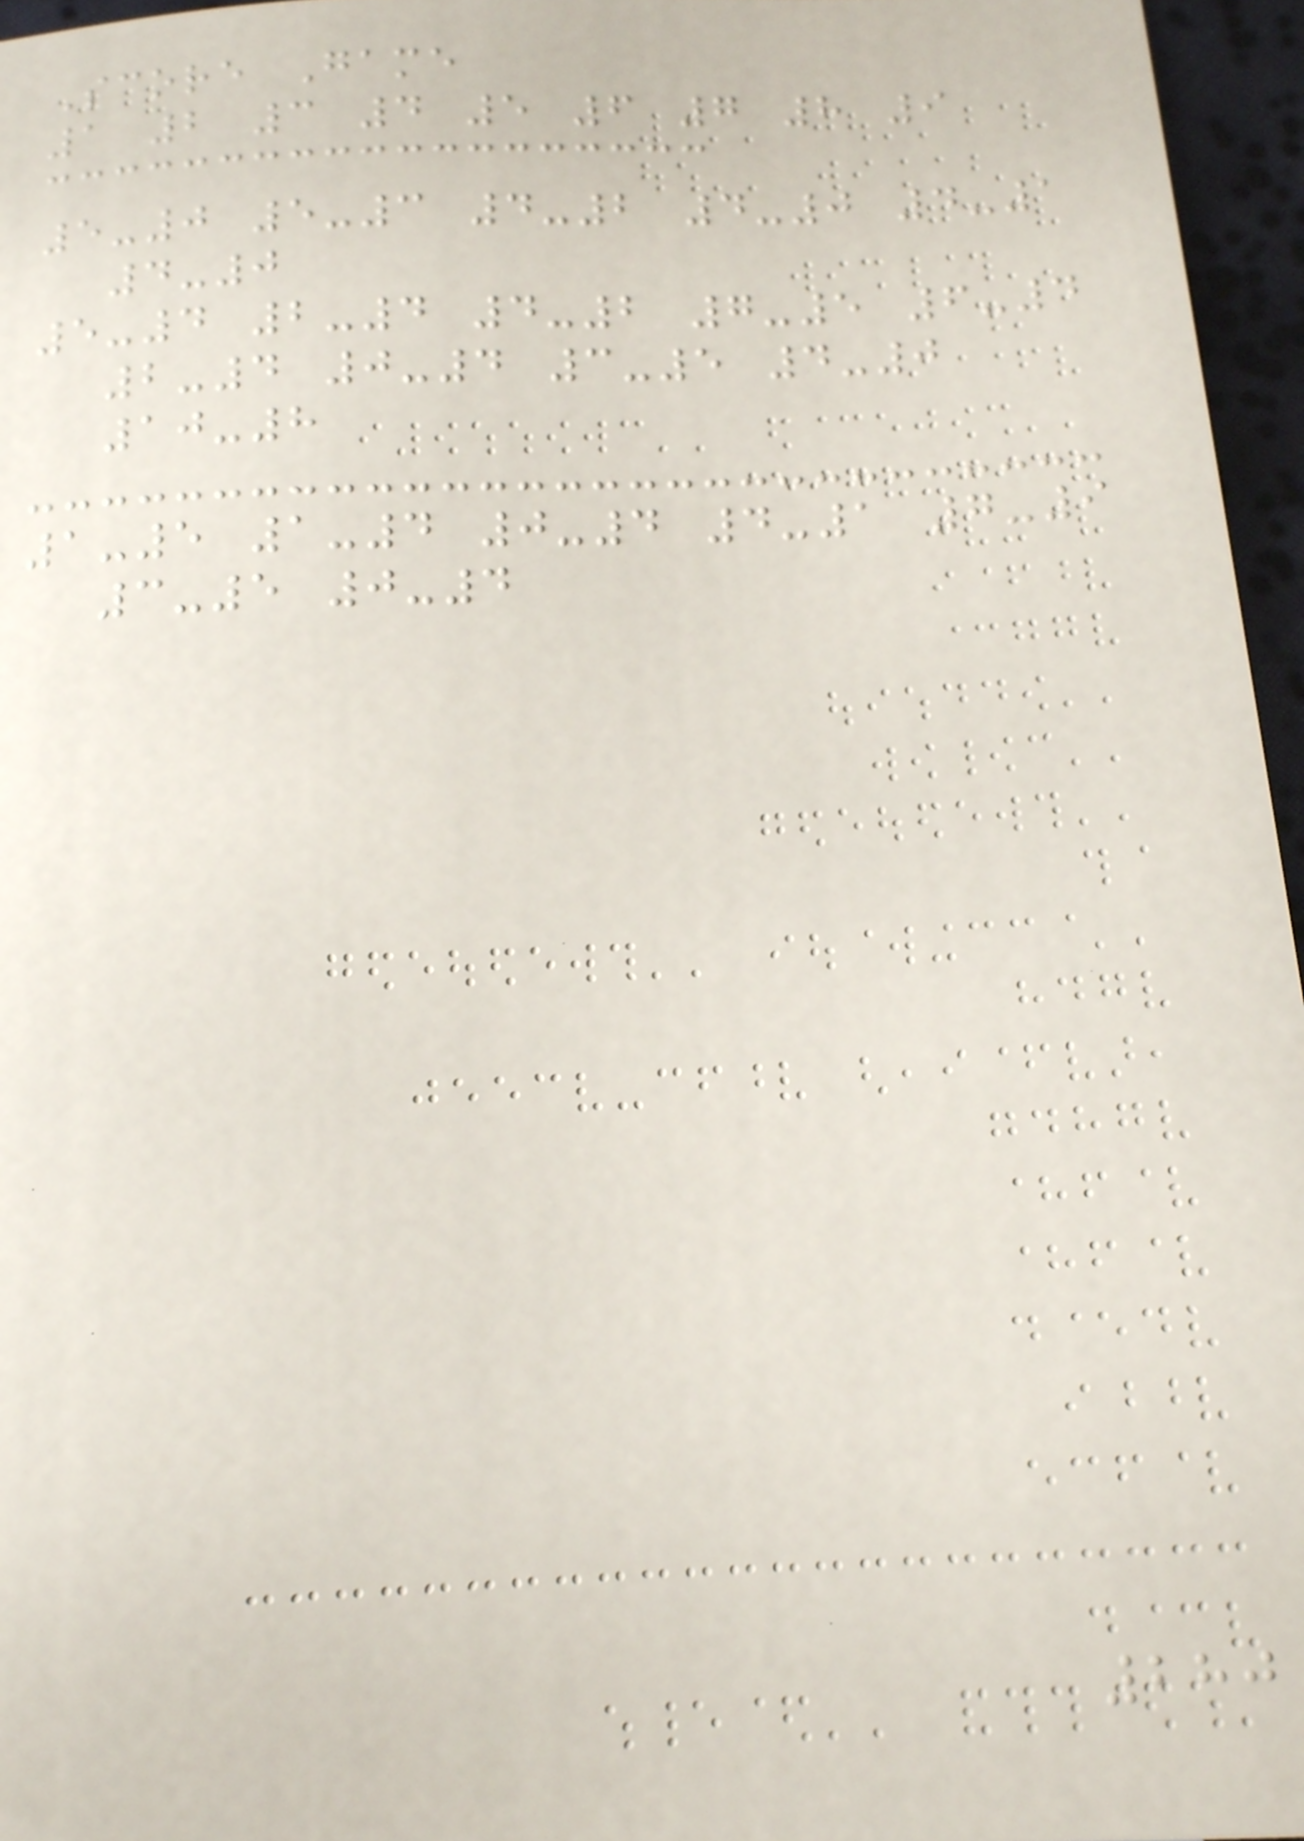Score Game
1 2 3 4 5 6 7 8 9
5-0 5-3 4-2 4-0 4-1
4-0
5-4 2-4 4-2 7-5 6-4
2-4 0-4 3-5 4-0
10-8
1-5 1-4 0-4 4-1 7-9
3-5 0-4
280
